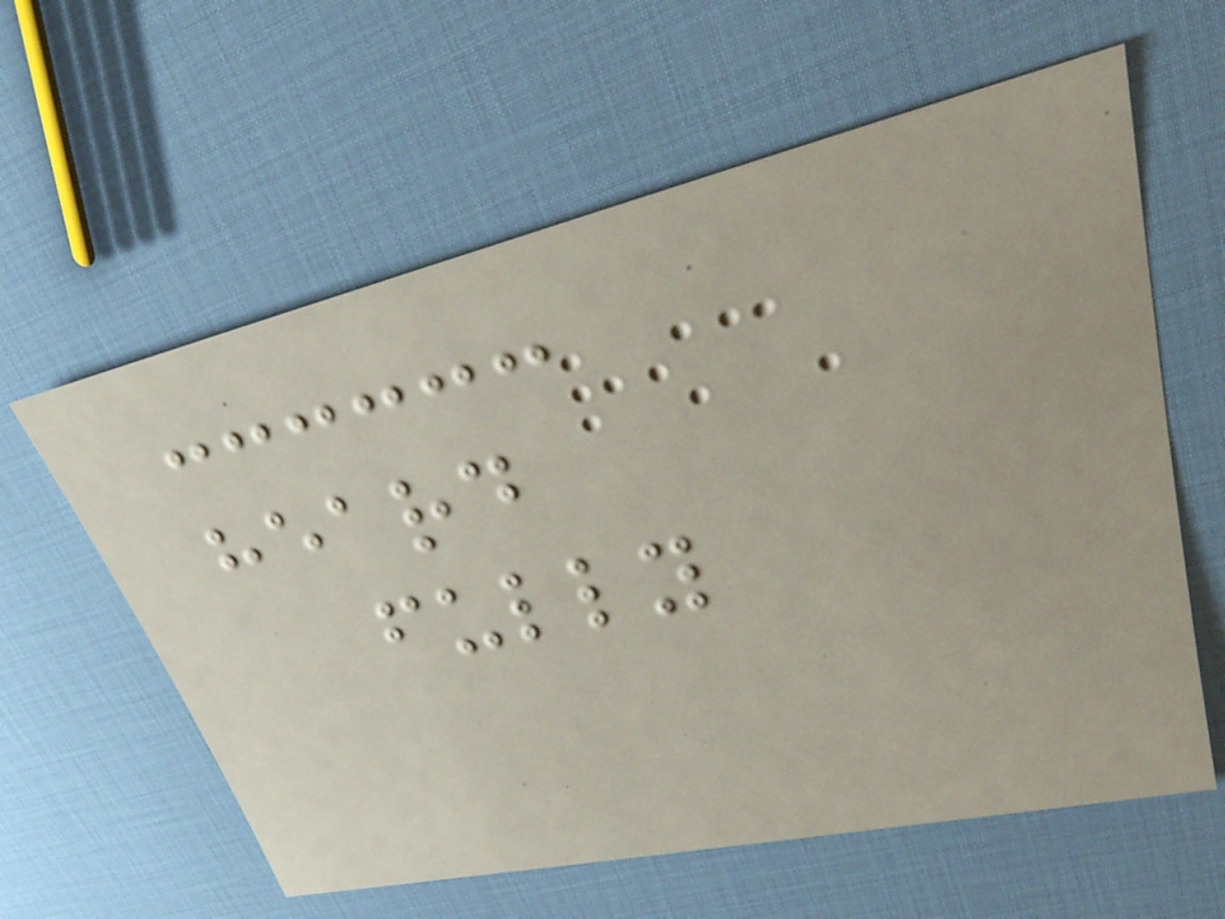heard
fully
